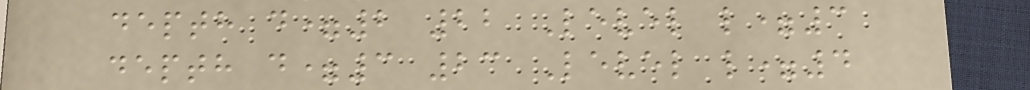depth d=2 22 Level l=3
depth d=3 23 Level l=4
